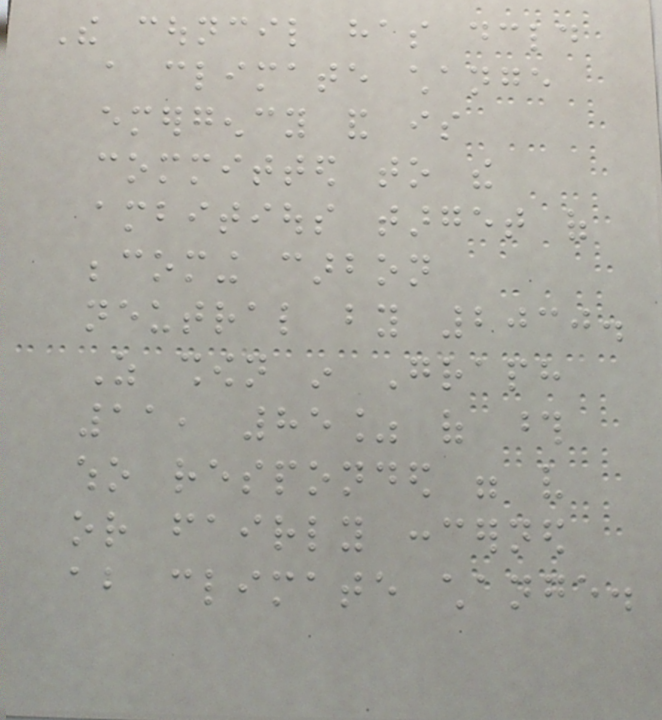The council has declared
a climate change
emergency and is
committed to the
ambitious target of
becoming carbon
neutral by 2030.
As shown in Graph
11, 85% of those
who responded were very
or fairly concerned
about climate change.
